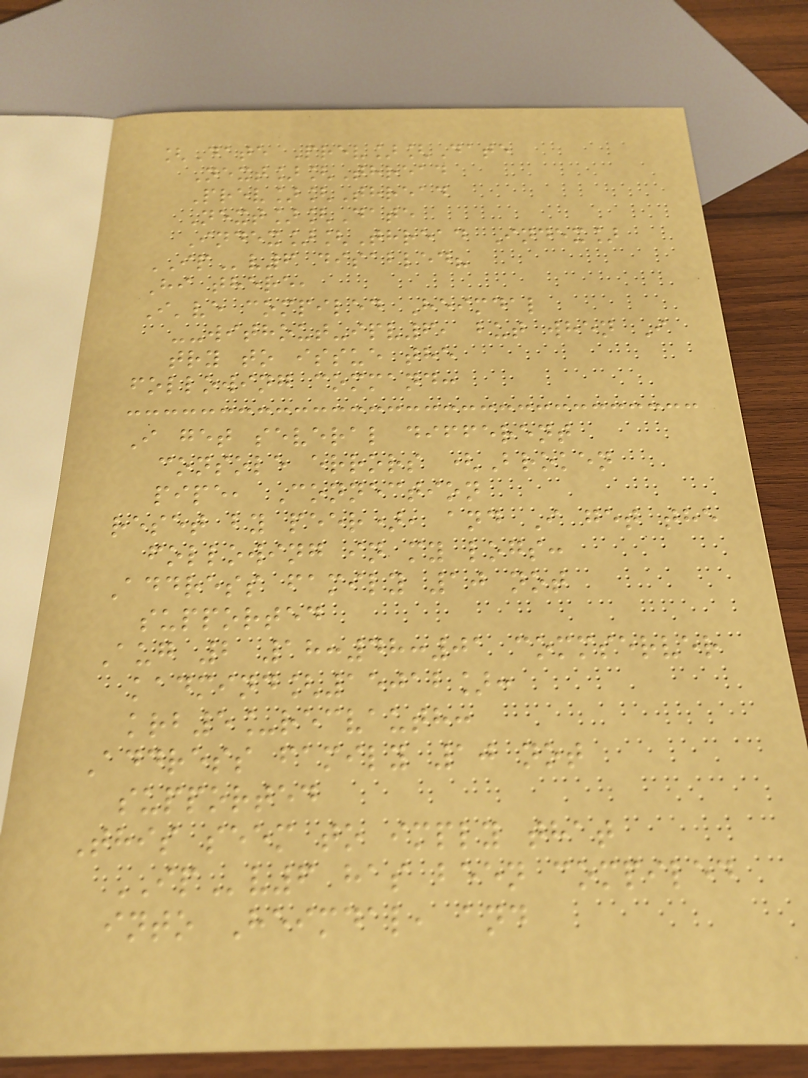[Date Prev][Date
Next][Thread
Prev][Thread
Next][Date
Index][Thread Index]
IPv6 disabled?
Hi there,
I've compiled Heimdal
--without-ipv6, but when I
try to issue the
following command:
I get several different
console errors (Broken
pipe, Connection
reset by peer), and I get the
following in my logs:
Address family 10 not
supported
Aug 2 18:48:01 commserver
kadmind[15012]:
krb5_recvauth:
Address family 10 not
supported
This seem to imply that
IPv6 has been compiled
into Heimdal, and
